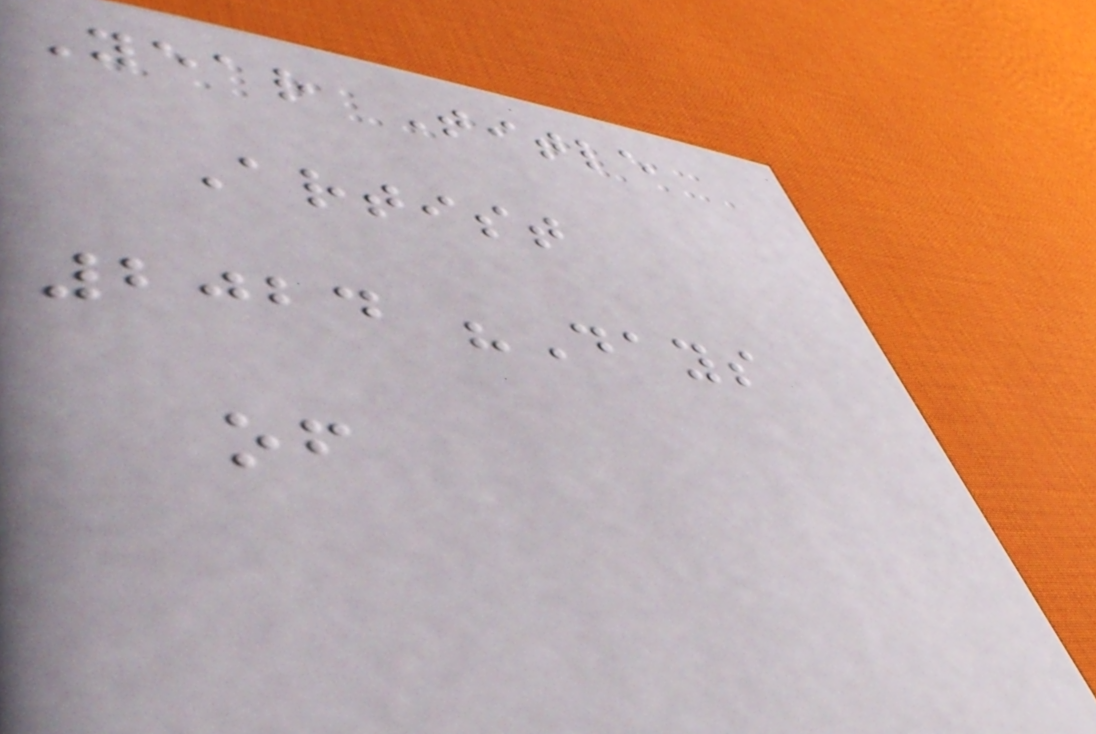Year Title
Artist
2024 "Days
of
